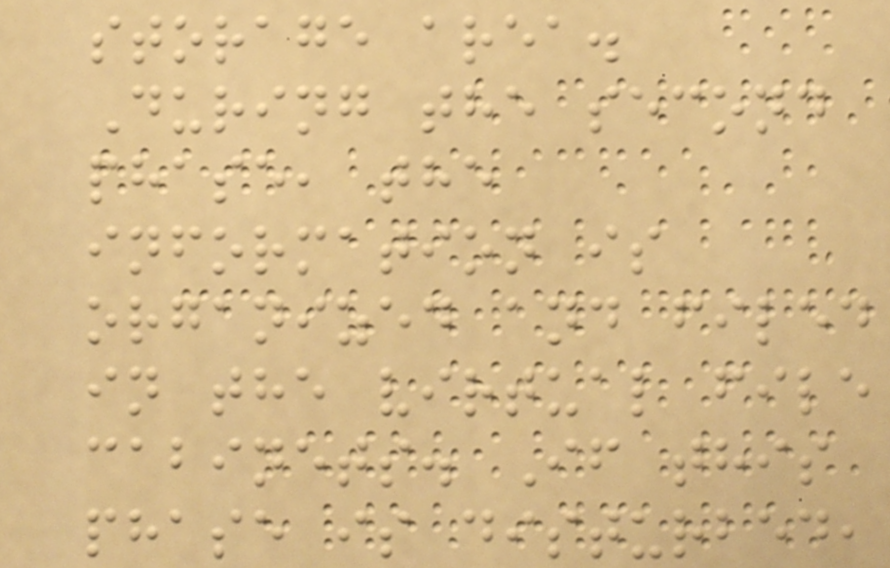storage area.
During the second
phase, the
information is
organized and filed
in the virtual file
cabinets. If this
phase is disturbed,
